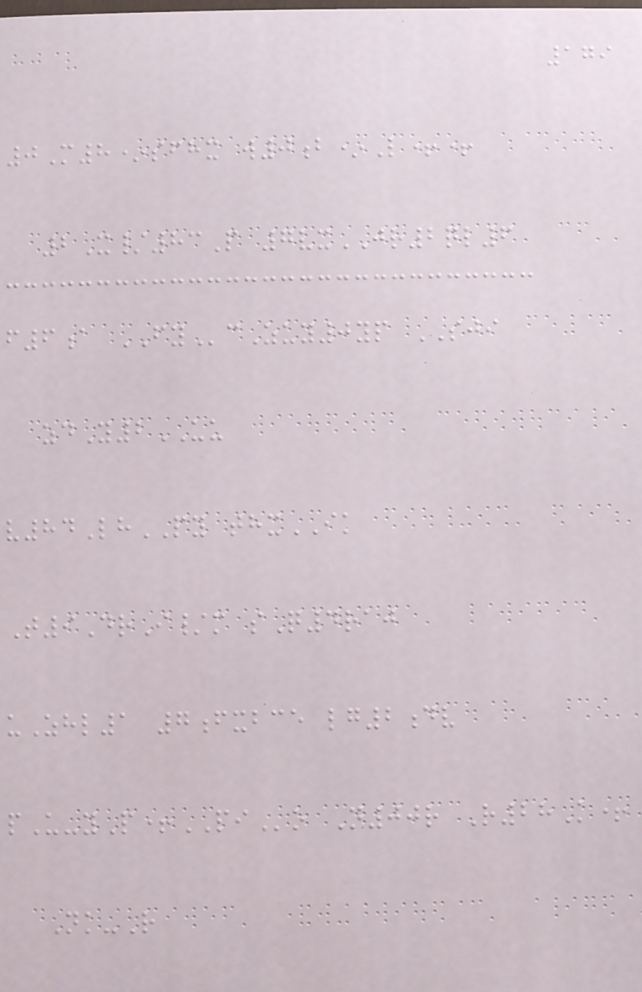179
0M8*sfhx w0b*L++
2X/83P 7vxJR2ql6
f6a FYcZuy0yp SJI
zdY2UU
v84LhPY thxIK
T9DrI/m sQ4raj
uZhl1 7fxbce lg2dv
pU-yP+PIo N00r R28K+
Nk-R
